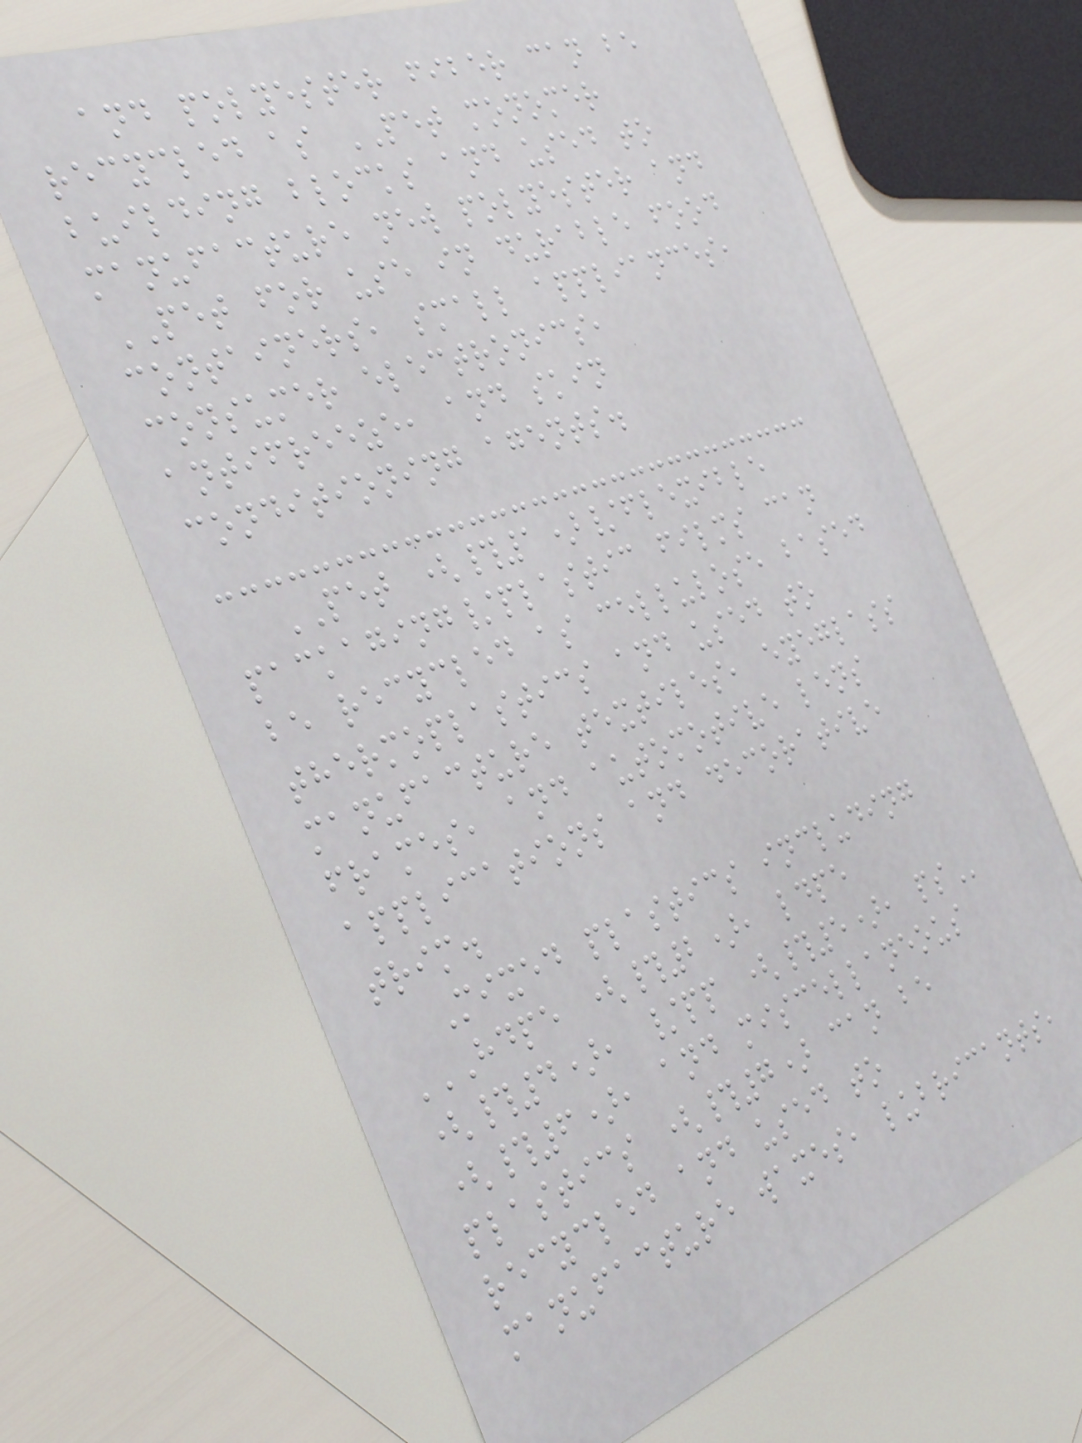and polyester fiber can be
recycled as PET monomer
building blocks and used to
manufacture new polyester and
PET for use in durable food
containers, small appliances,
consumer electronics,
antifreeze, and skin
conditioning agents.
PET (#1)/flexible
packaging/plastic films can
be recycled as cellulose based
thermoplastics and used to
manufacture textiles, eyeglass
frames, and automotive lens
applications and decorative
trim.
Mixed plastics including
HDPE (#2), LDPE
(#4), /PP (#5), PS
(#6), and miscellaneous
plastics (#7) can be
recycled and used to
manufacture waxes, lubricants,
